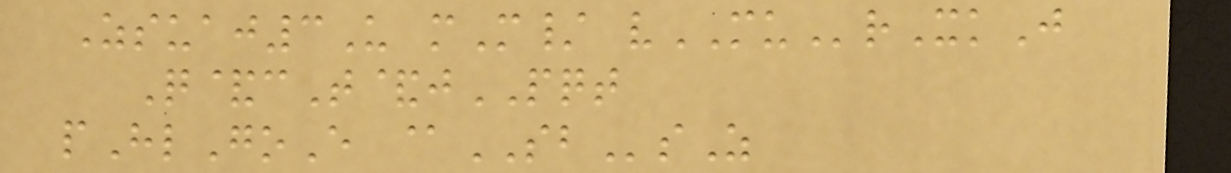Zsuaj3U mM/ vMUrXkJ
Q&cT&jPQT
pHlGoE @SBsZ
